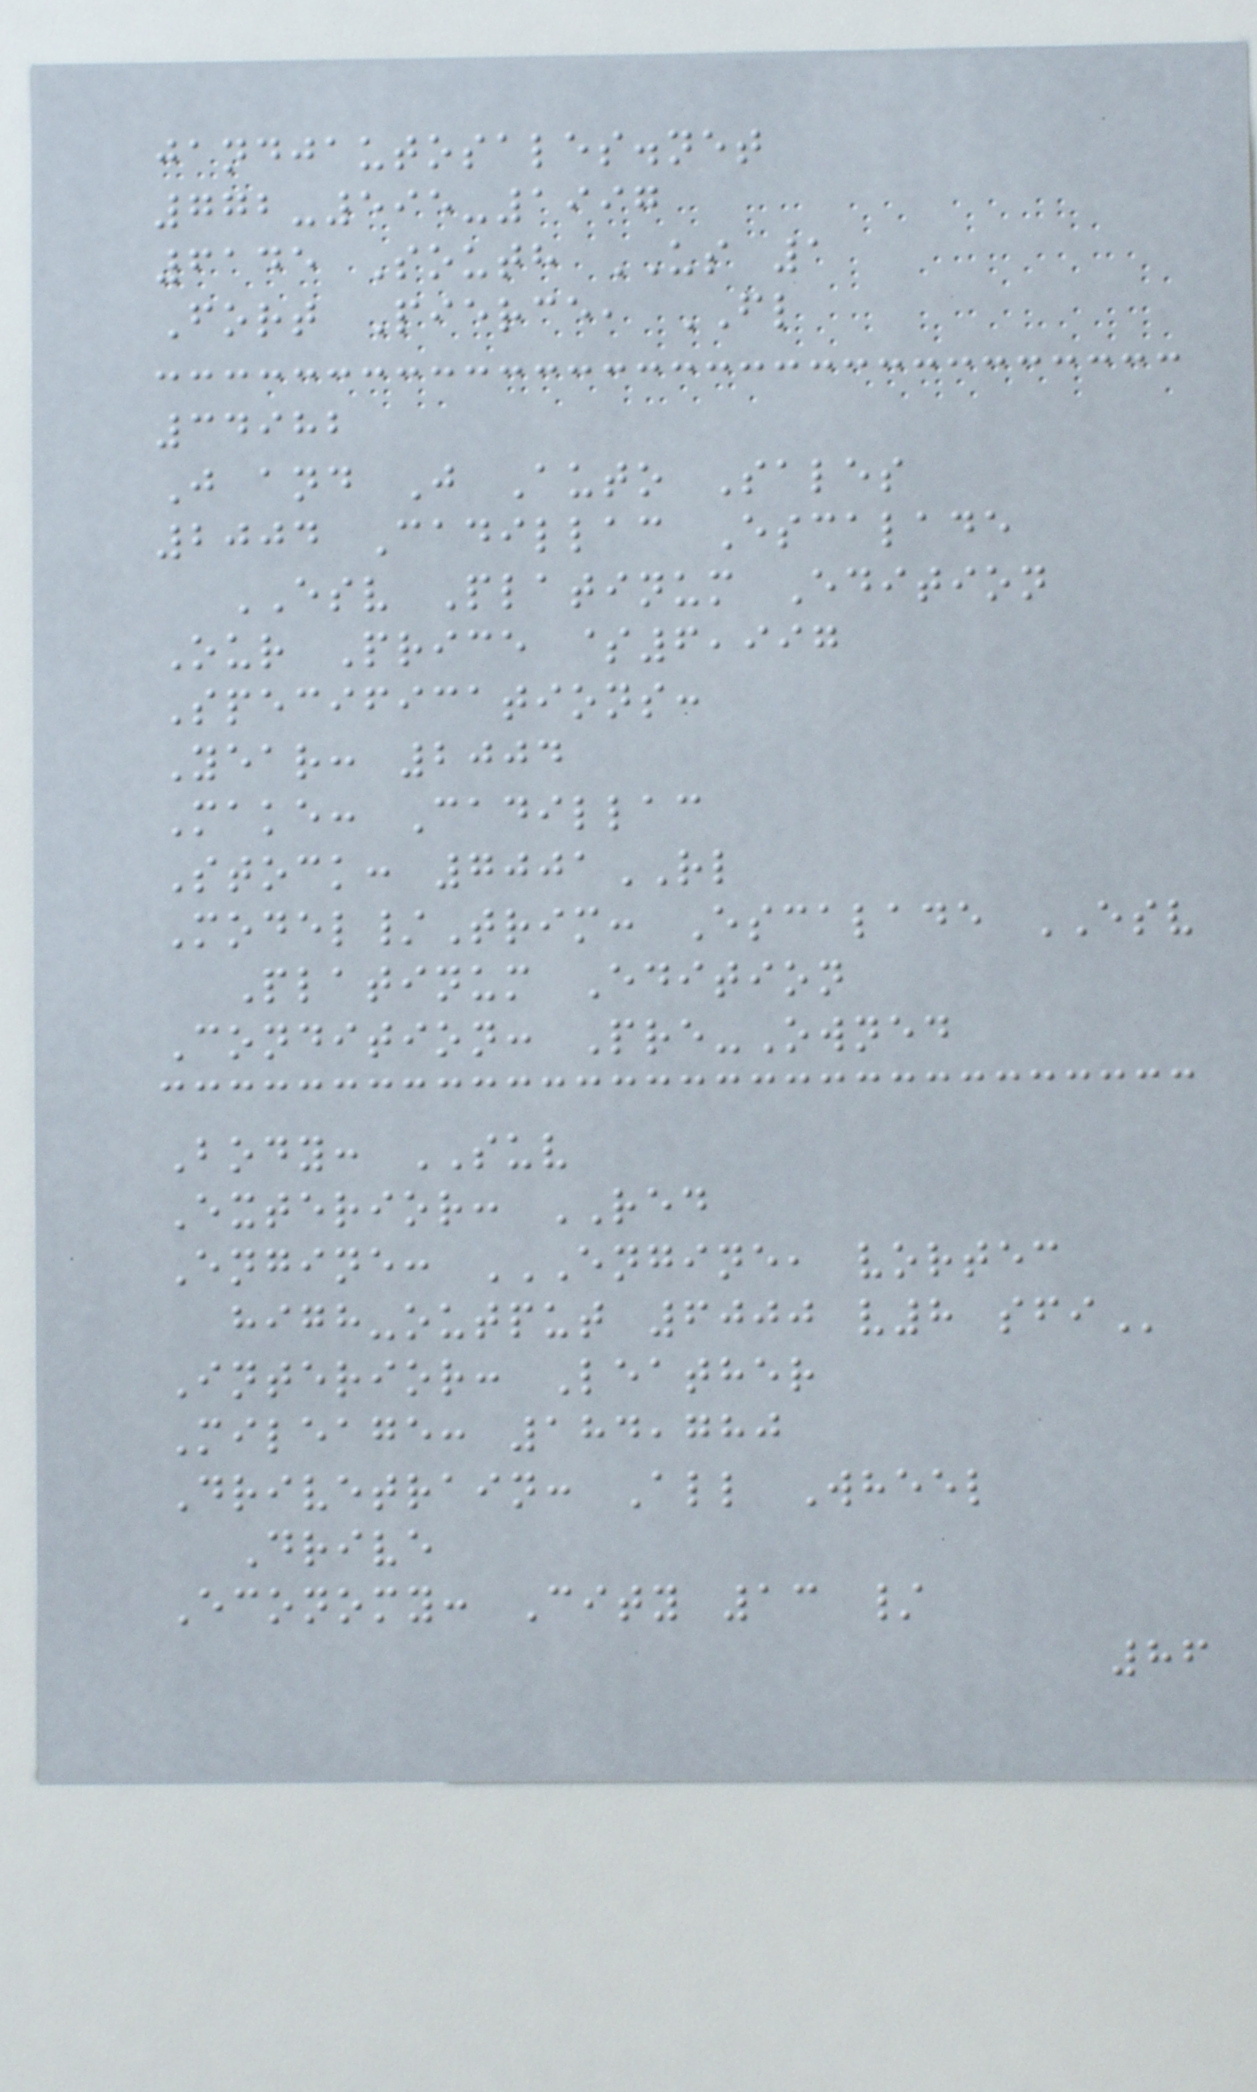jandjautosales.net
772-595-1997
6145 South US 1
Fort Pierce, FL
34982
J and J Auto Sales
2004 Cadillac Escalade
ESV Platinum Edition
Our Price $6,997
Specifications:
Year: 2004
Make: Cadillac
Stock: 7001RL
Model/Trim: Escalade ESV
Platinum Edition
Condition: Pre-Owned
Body: SUV
Exterior: RED
Engine: ENGINE, VORTEC
HIGH-OUTPUT 6000 V8 SFI
Interior: Leather
Mileage: 184,780
Drivetrain: All Wheel
Drive
Economy: City 13 /
86
